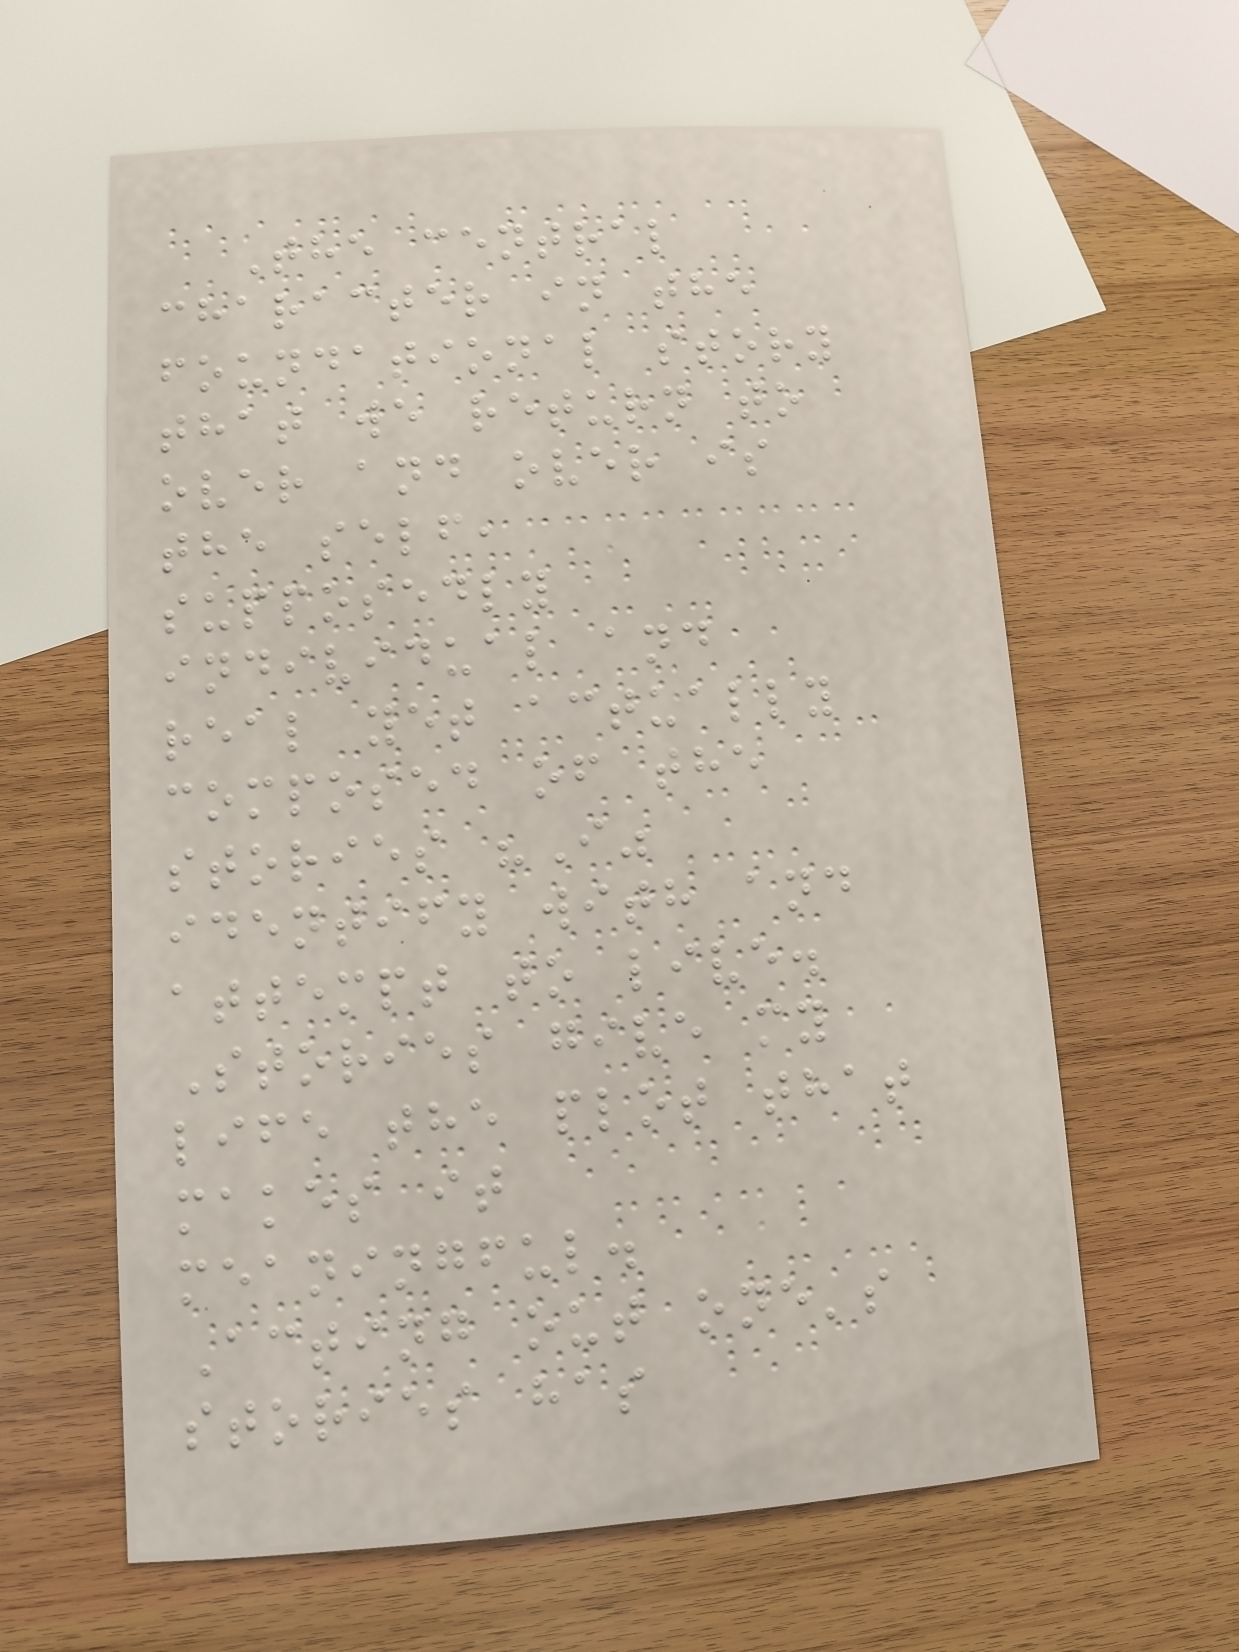The central
character in the
foundational story
that we return to
over and over is
the self,
supposedly
individual and
real yet actually
composed of the
stories "I"
identify with and
attempt to live.
Stories give my
life the plot that
makes it
meaningful.
Acting out one's
stories has
